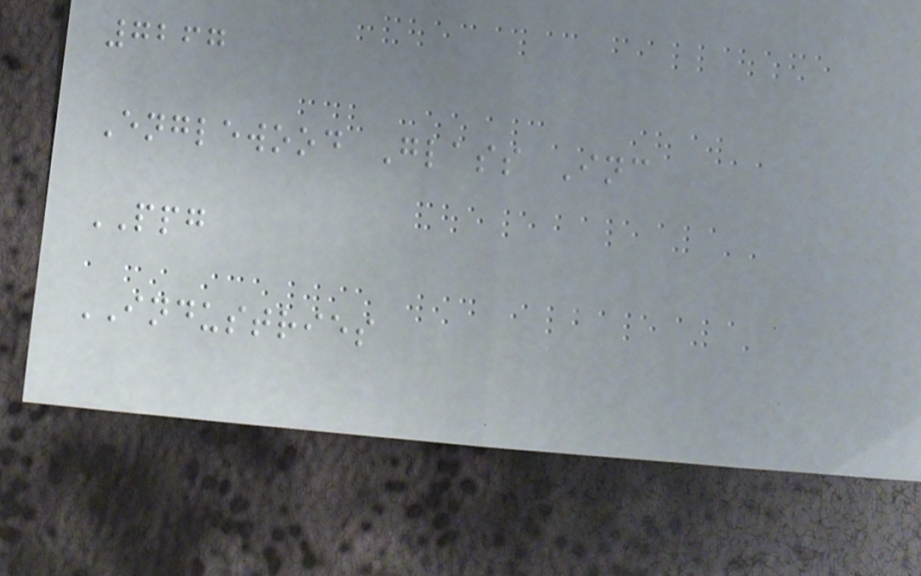7267
Englewood Glass Inc
PPG
INDUSTRIES
